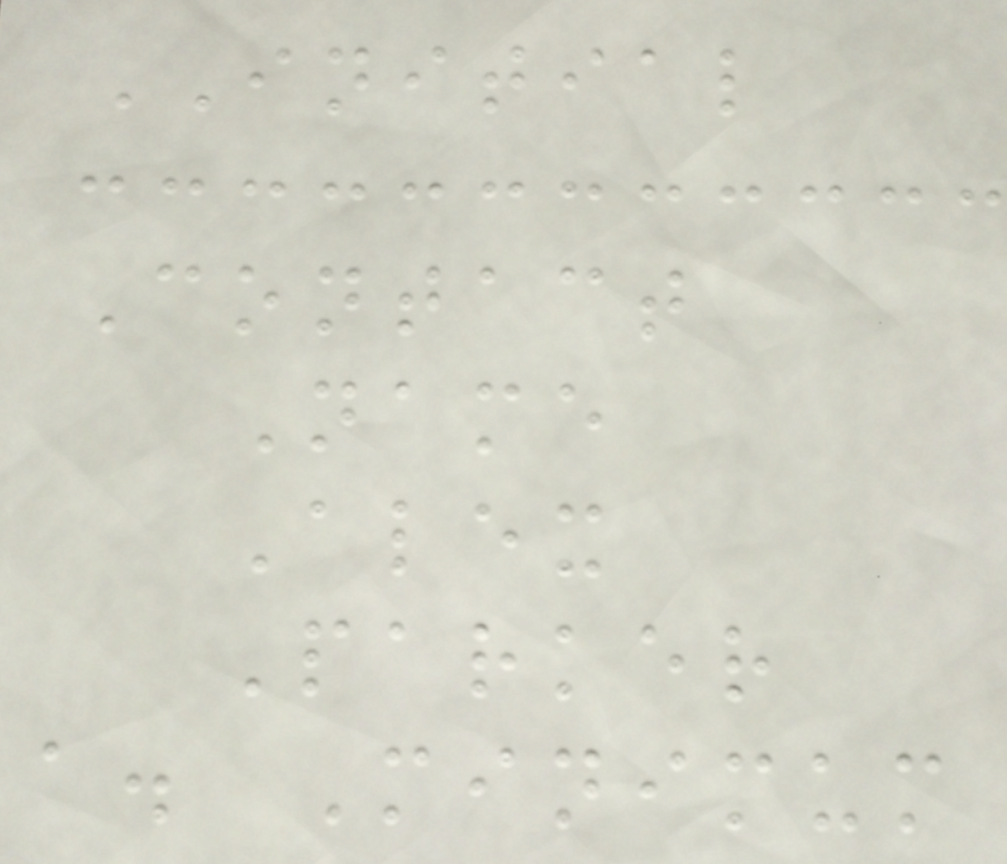INITIAL
Contact
Name
Alex
Parker
a. Minimum
